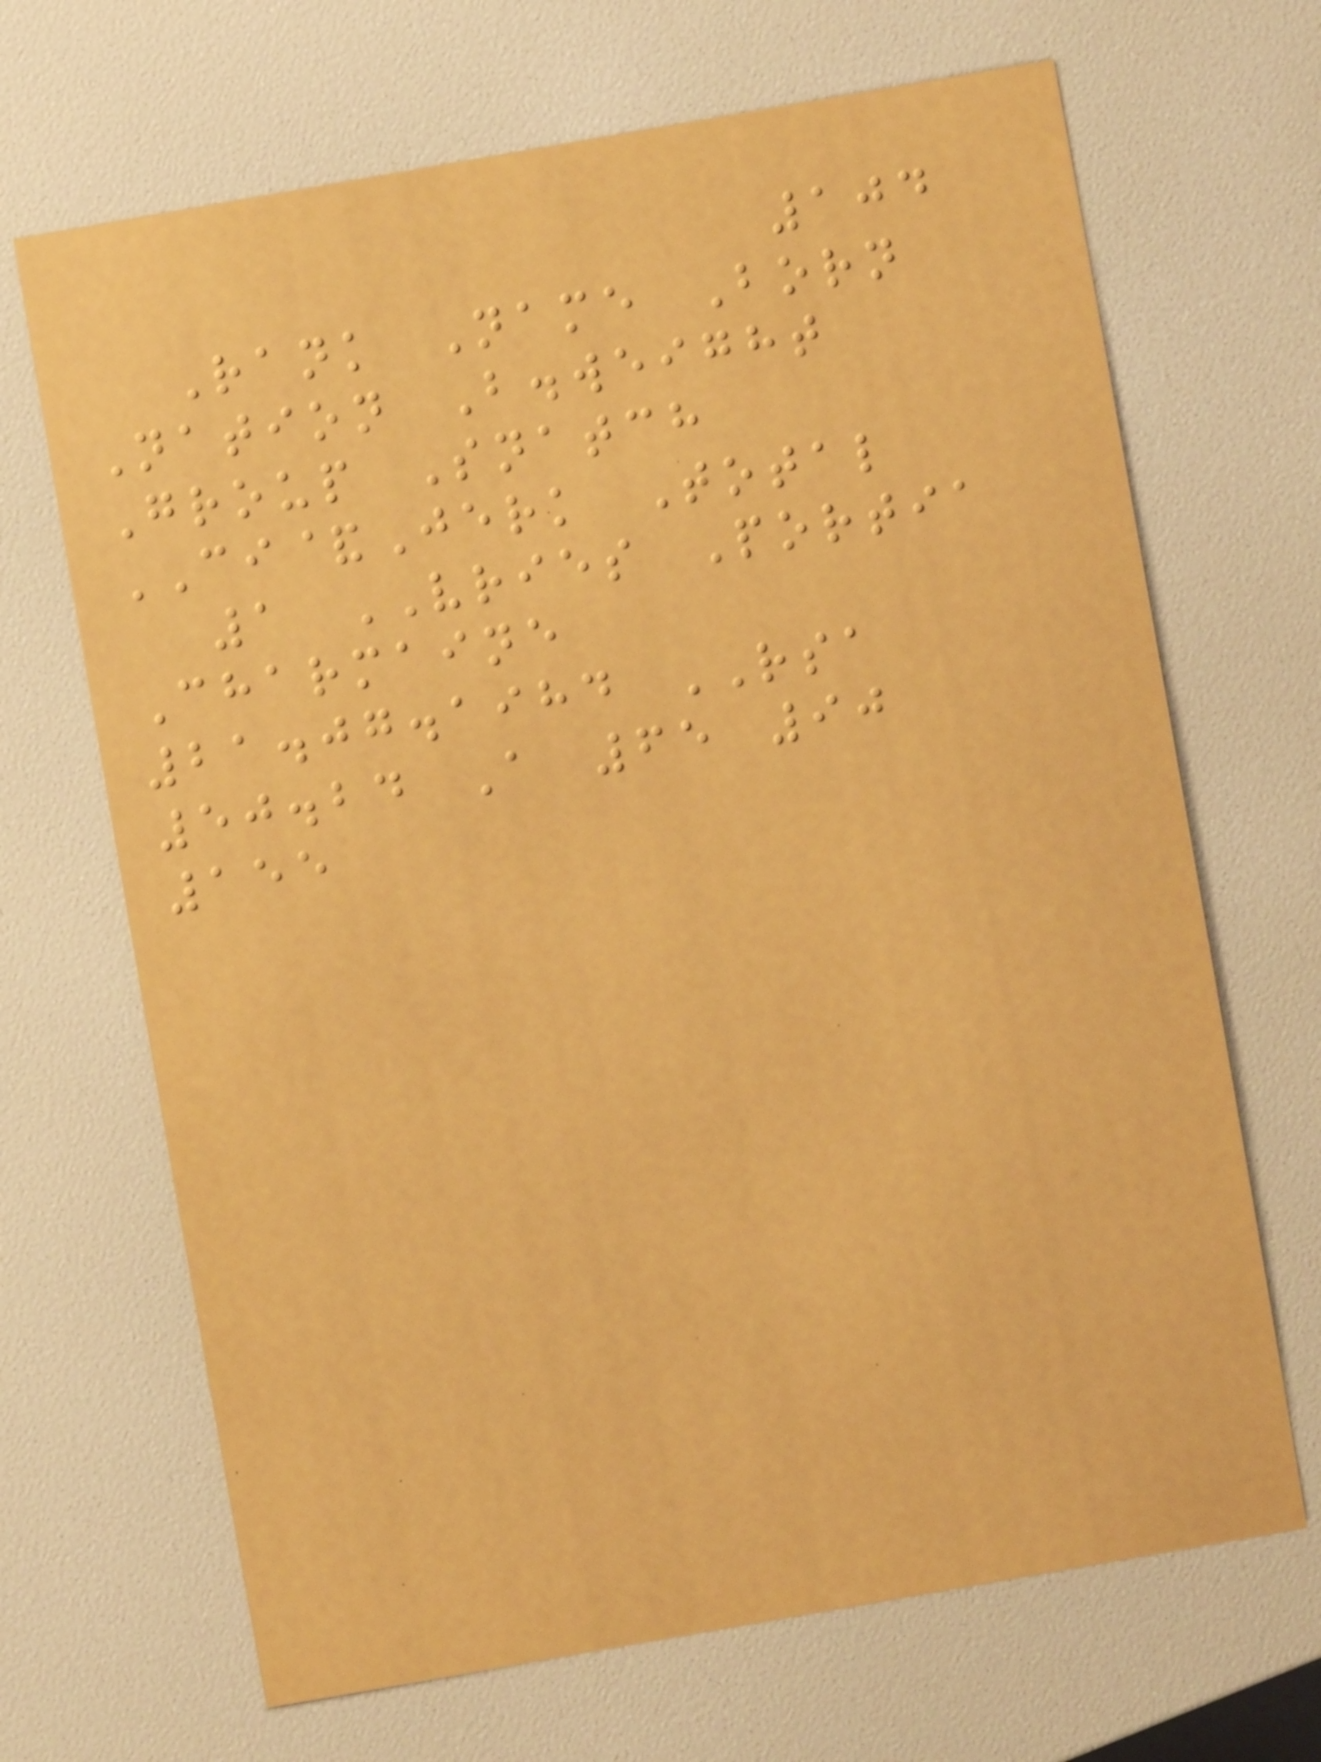104
Rank Name Born
Nation B.weight
Group Snatch
CI&Jerk Total
1 VRIES Portia
Charmaine
21.07.1984 RSA
50.24 A 65 90
155
